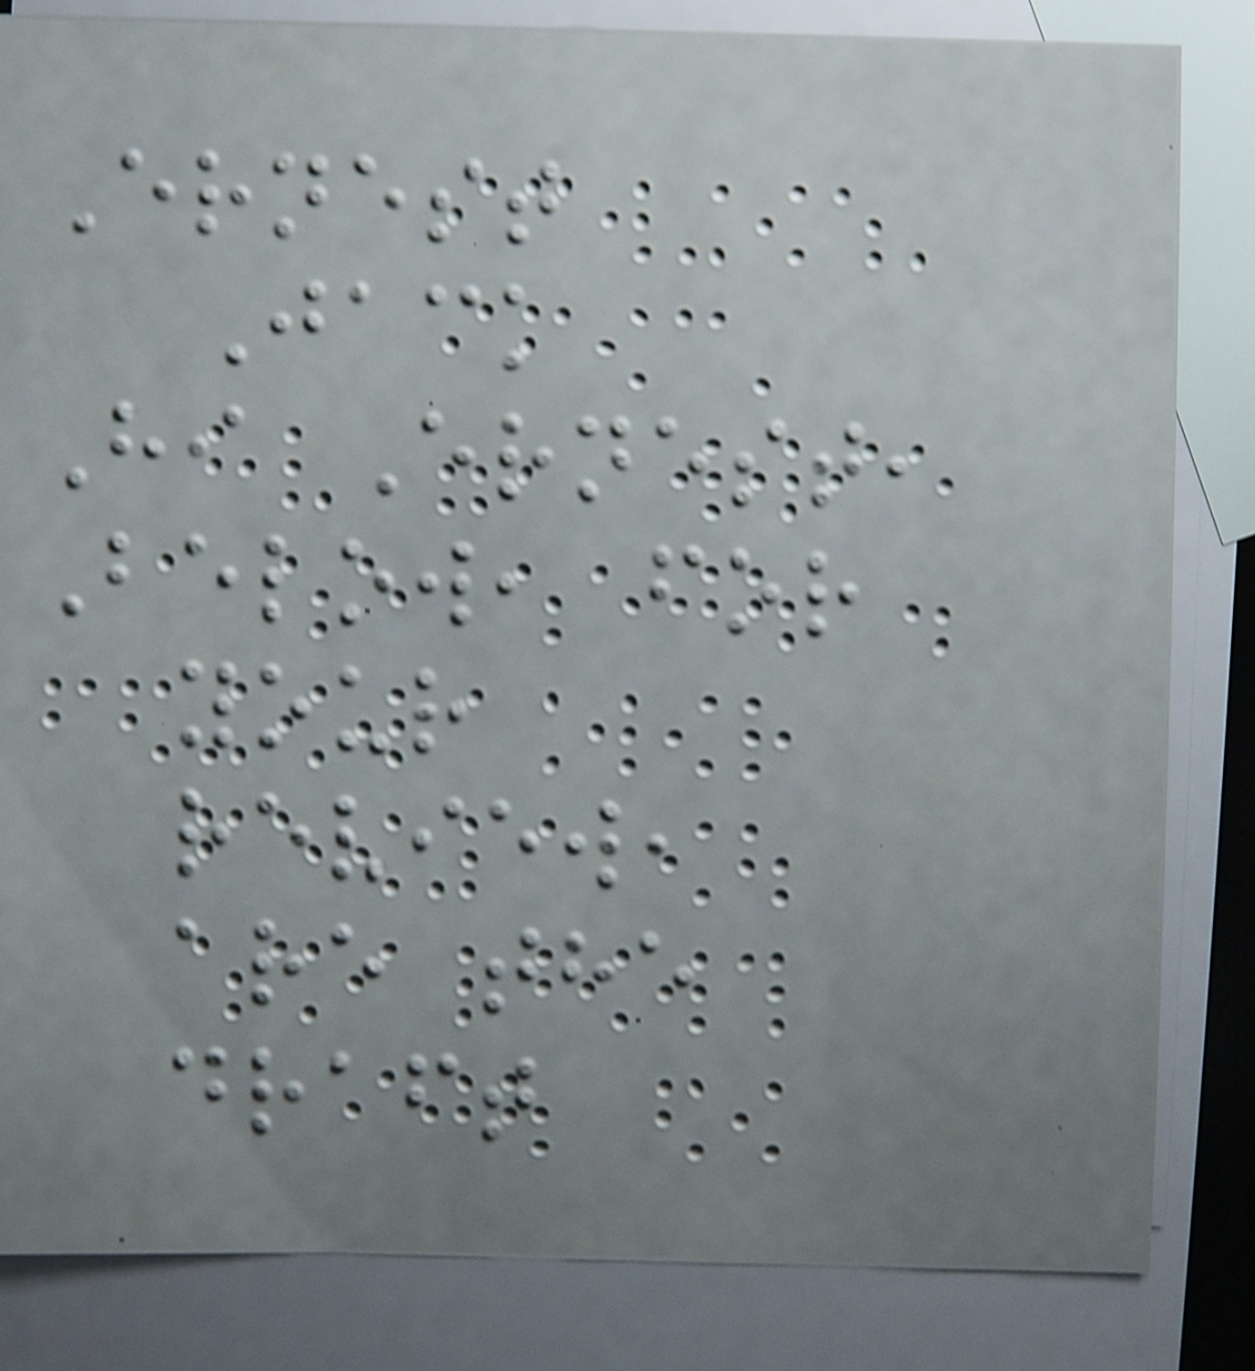Ernest
Jack
Hi Ernest,
Below, for
your
review,
are the
draft
